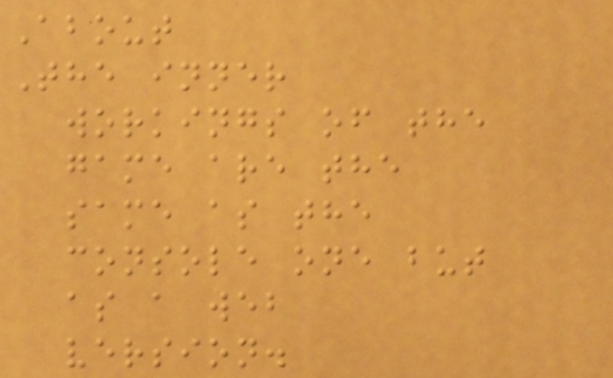About
The inner
workings of the
game are the
same as the
console one but
as a web
version.
